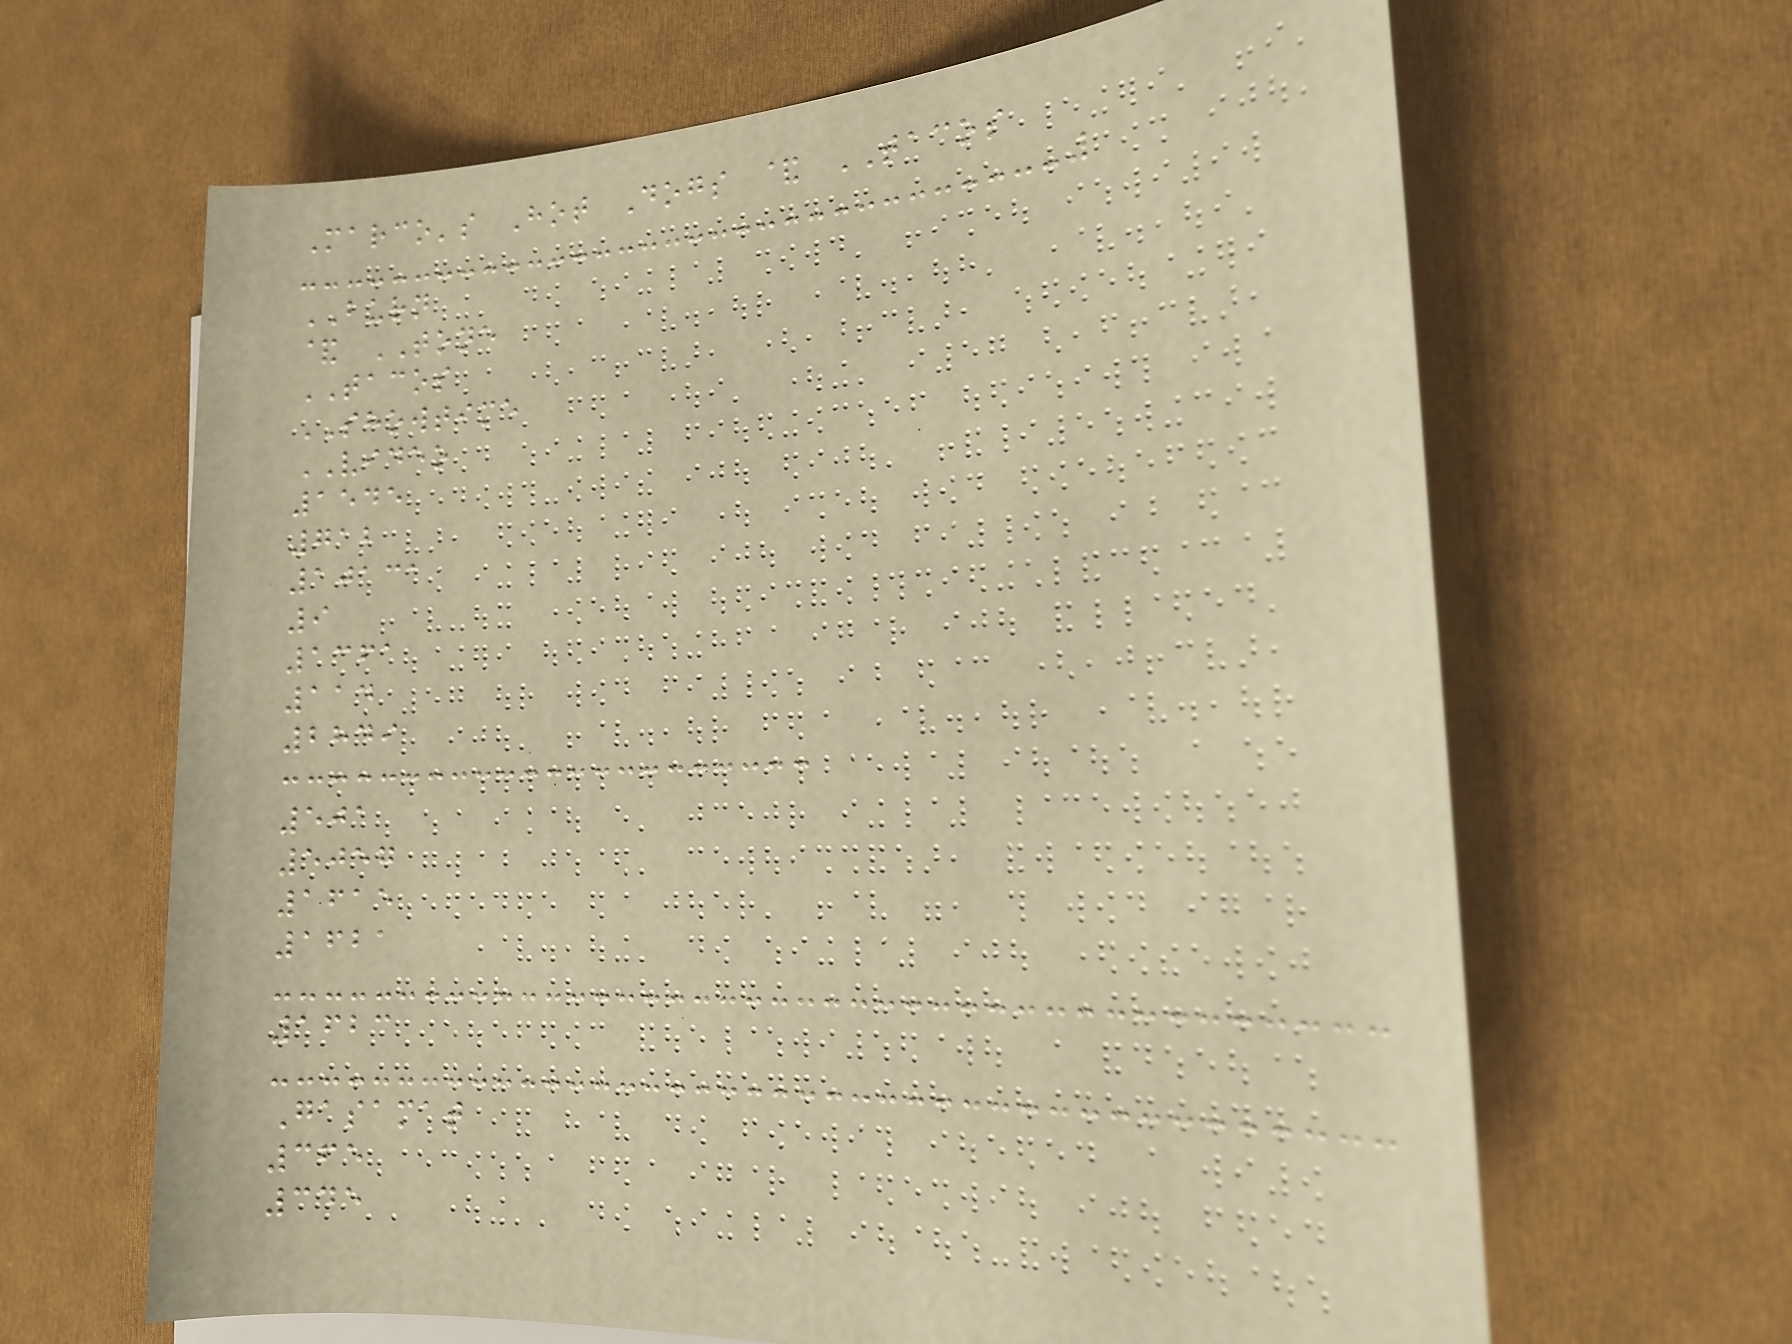Marco's Hot Dogs & TACOS
BURN
& TONE
TACOS
SHOWTIME
VIDEO
1545
712
10131
9
1361
114
2849
501
5057
1615
1621
1623
Gasamat
365
345
